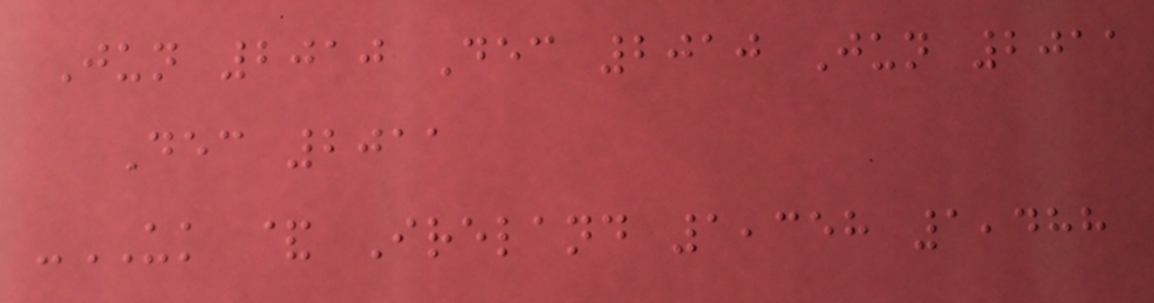Jun 2010 Dec 2010 Jun 2011
Dec 2011
-UK & Ireland 1,358 1,488
